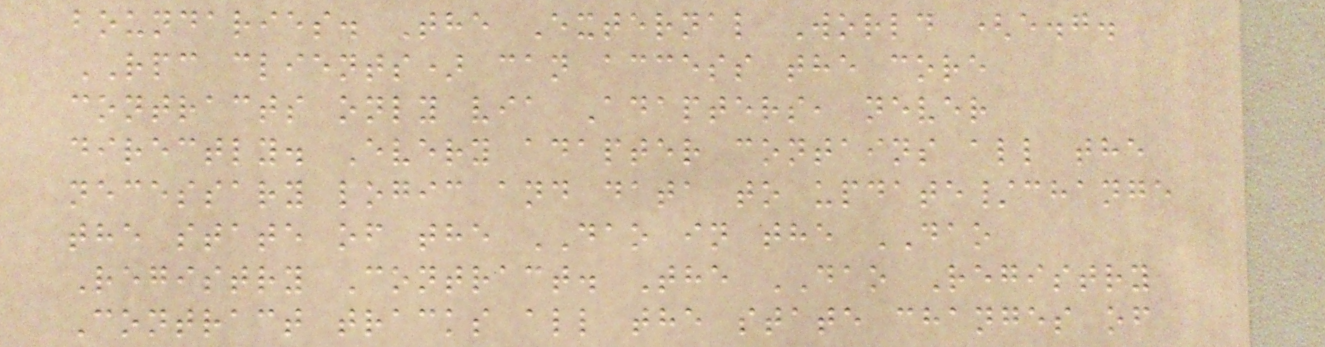boundaries. The External World (e.g.
RPC clients) can access the core
contracts only via Adapters, never
directly. Every adapter contains all the
necessary logic and data to update/change
the state of the DAO in the DAO
Registry Contract. The DAO Registry
Contract tracks all the state changes of
